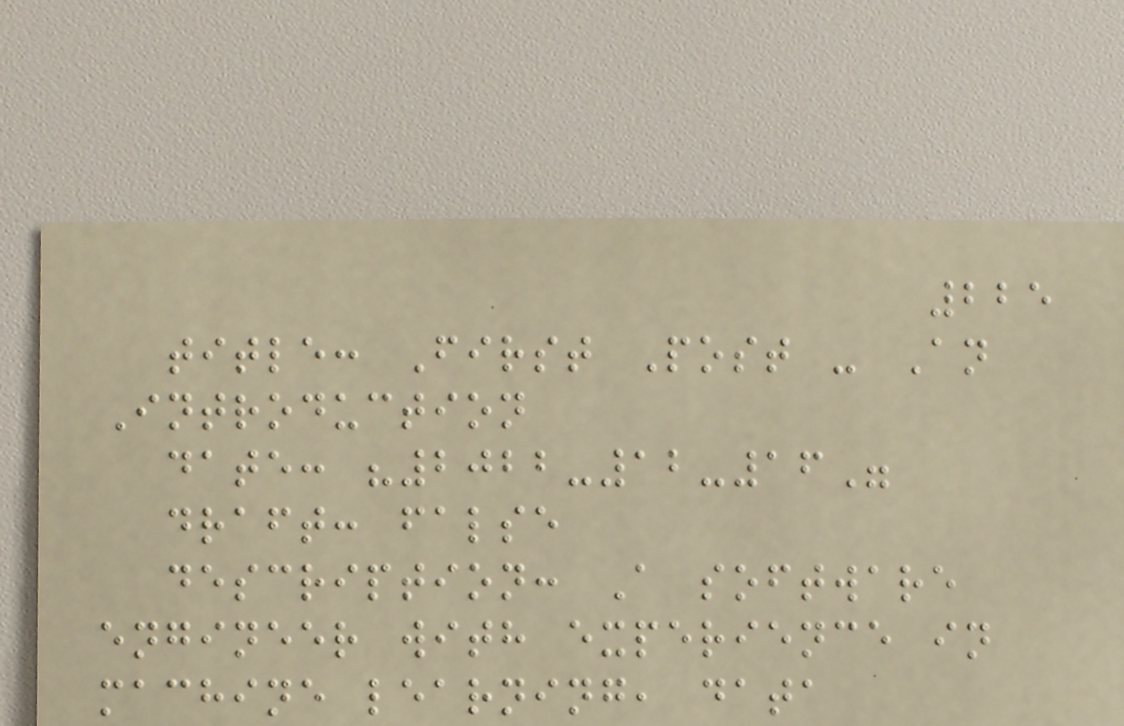225
title: First Post - An
Introduction
date: "2022-12-16"
draft: false
description: A software
engineer with experience in
machine learning, data
